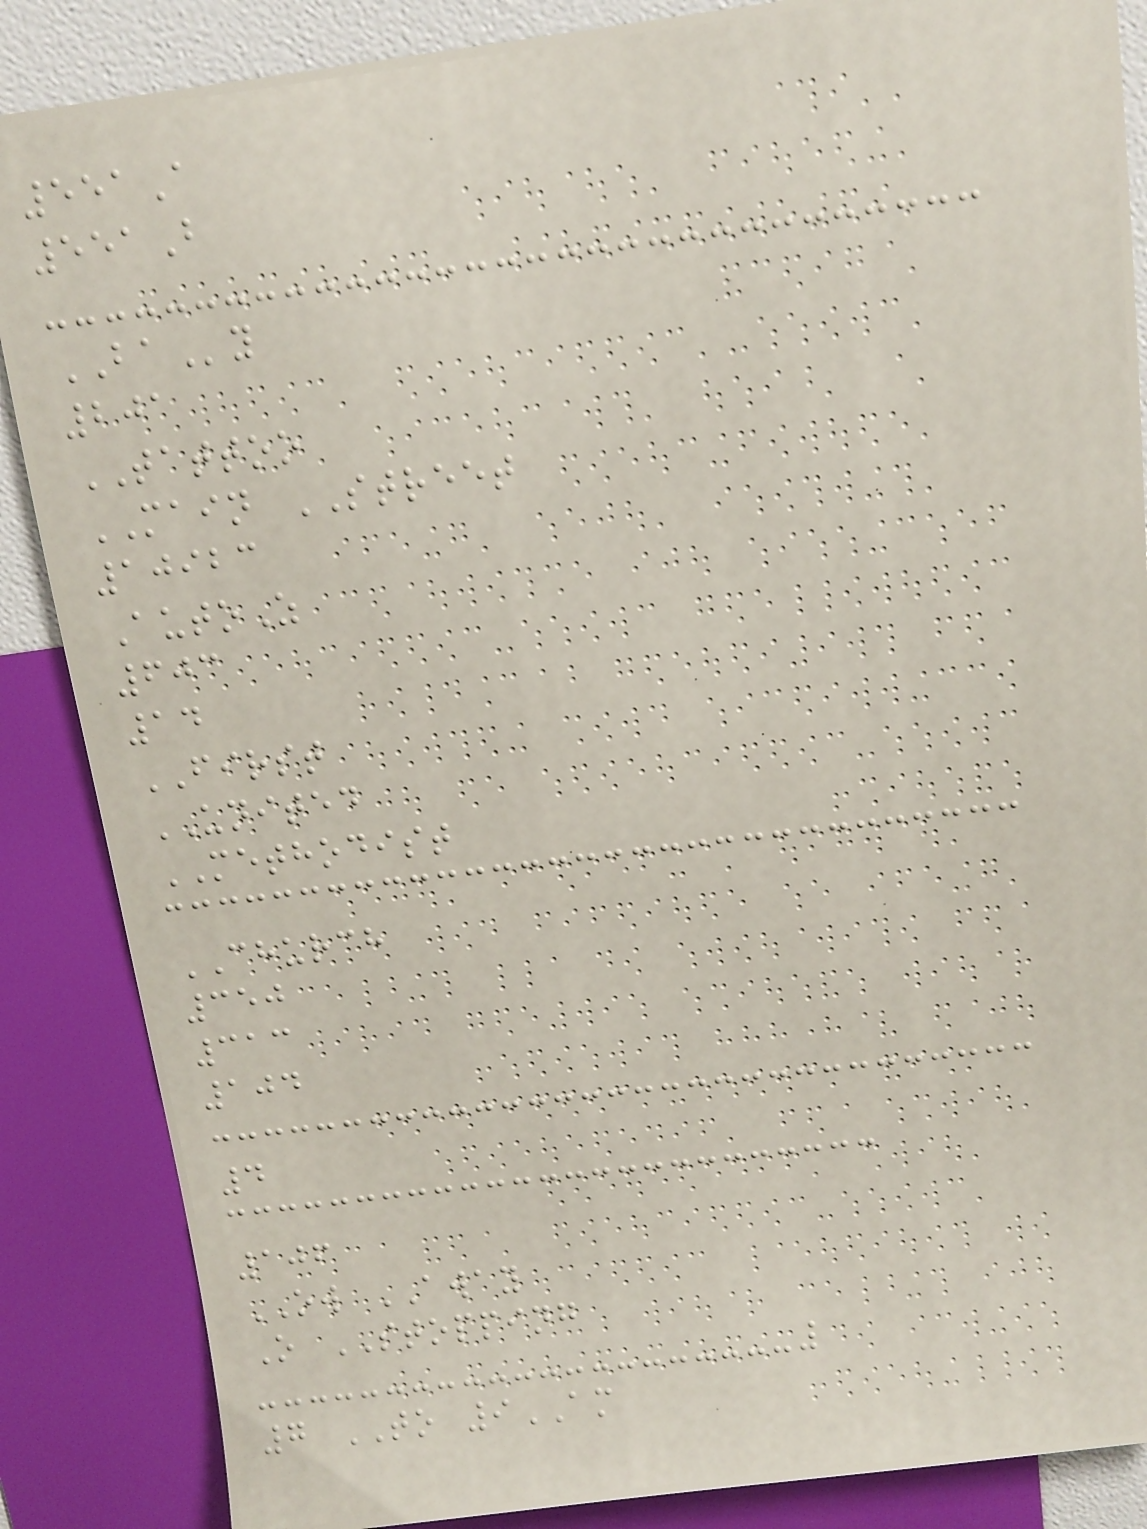551A
551B
BAy
201
TATTOO
MAIN STREET
10923
AutoZ
603
14
FIRST
UNITED
METHODIST
CHURCH
350
313
104
4
106
OW AWAY
O STOPPING
7 TO 9AM
